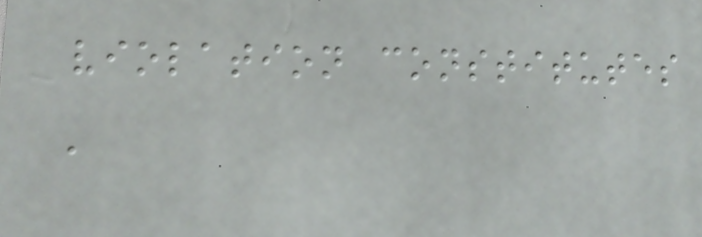violation constitutes
a
